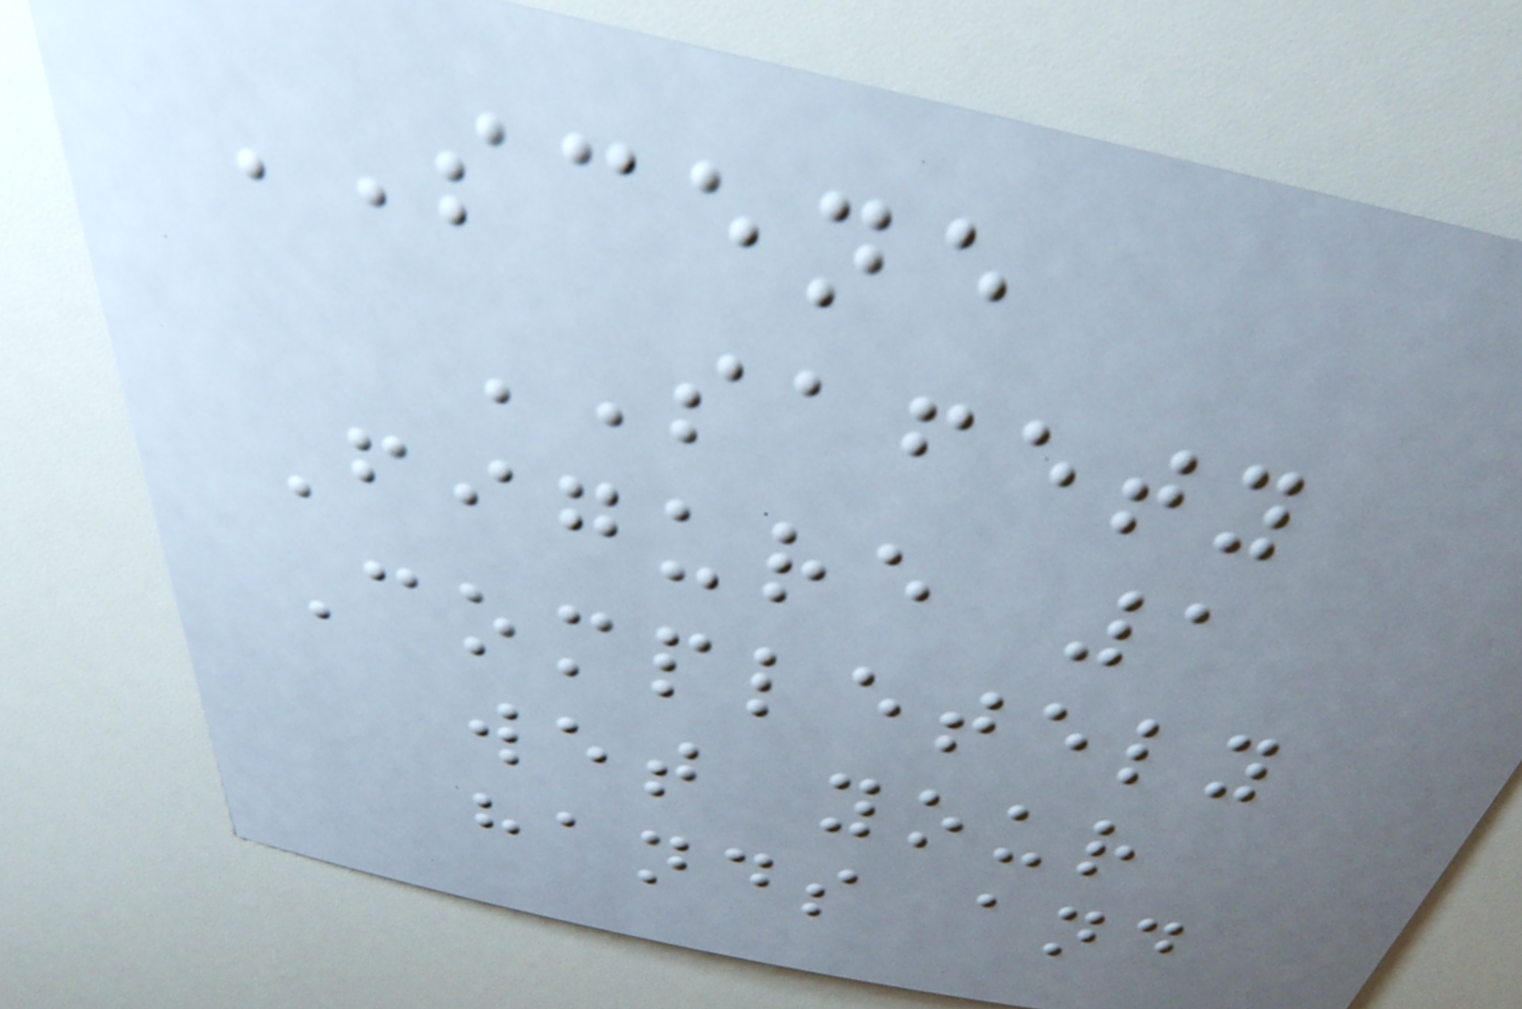SCENE
SAFETY
Figure 1
Completely
wet your
hands and
